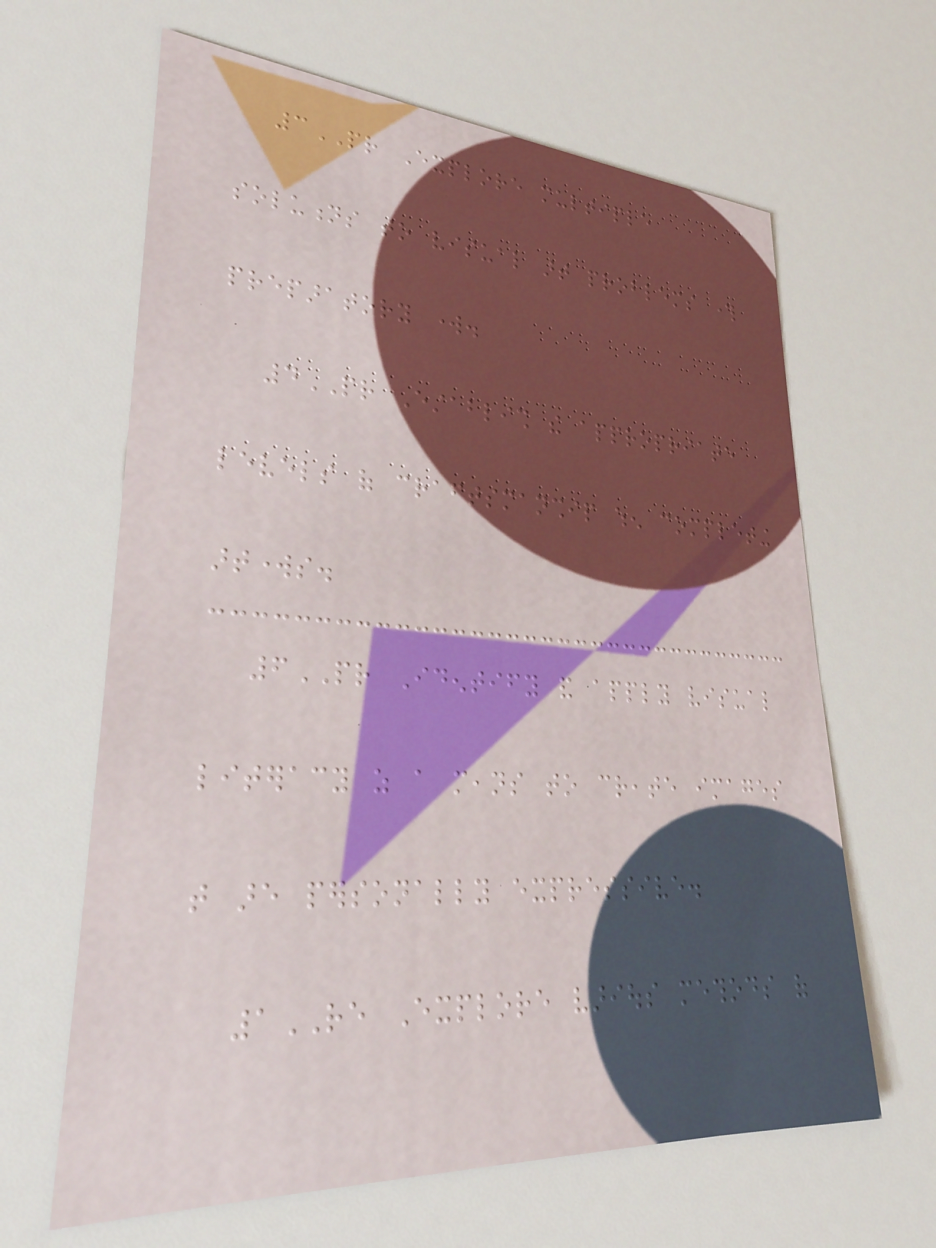3PR Explore multiple
solutions to visual art problems through
preparatory work.
4PR Establish the appropriate
levels of craftsmanship when completing
artworks.
6PR Identify and apply visual
literacy as a means to create images
that are personally expressive.
1RE Explore various methods of
